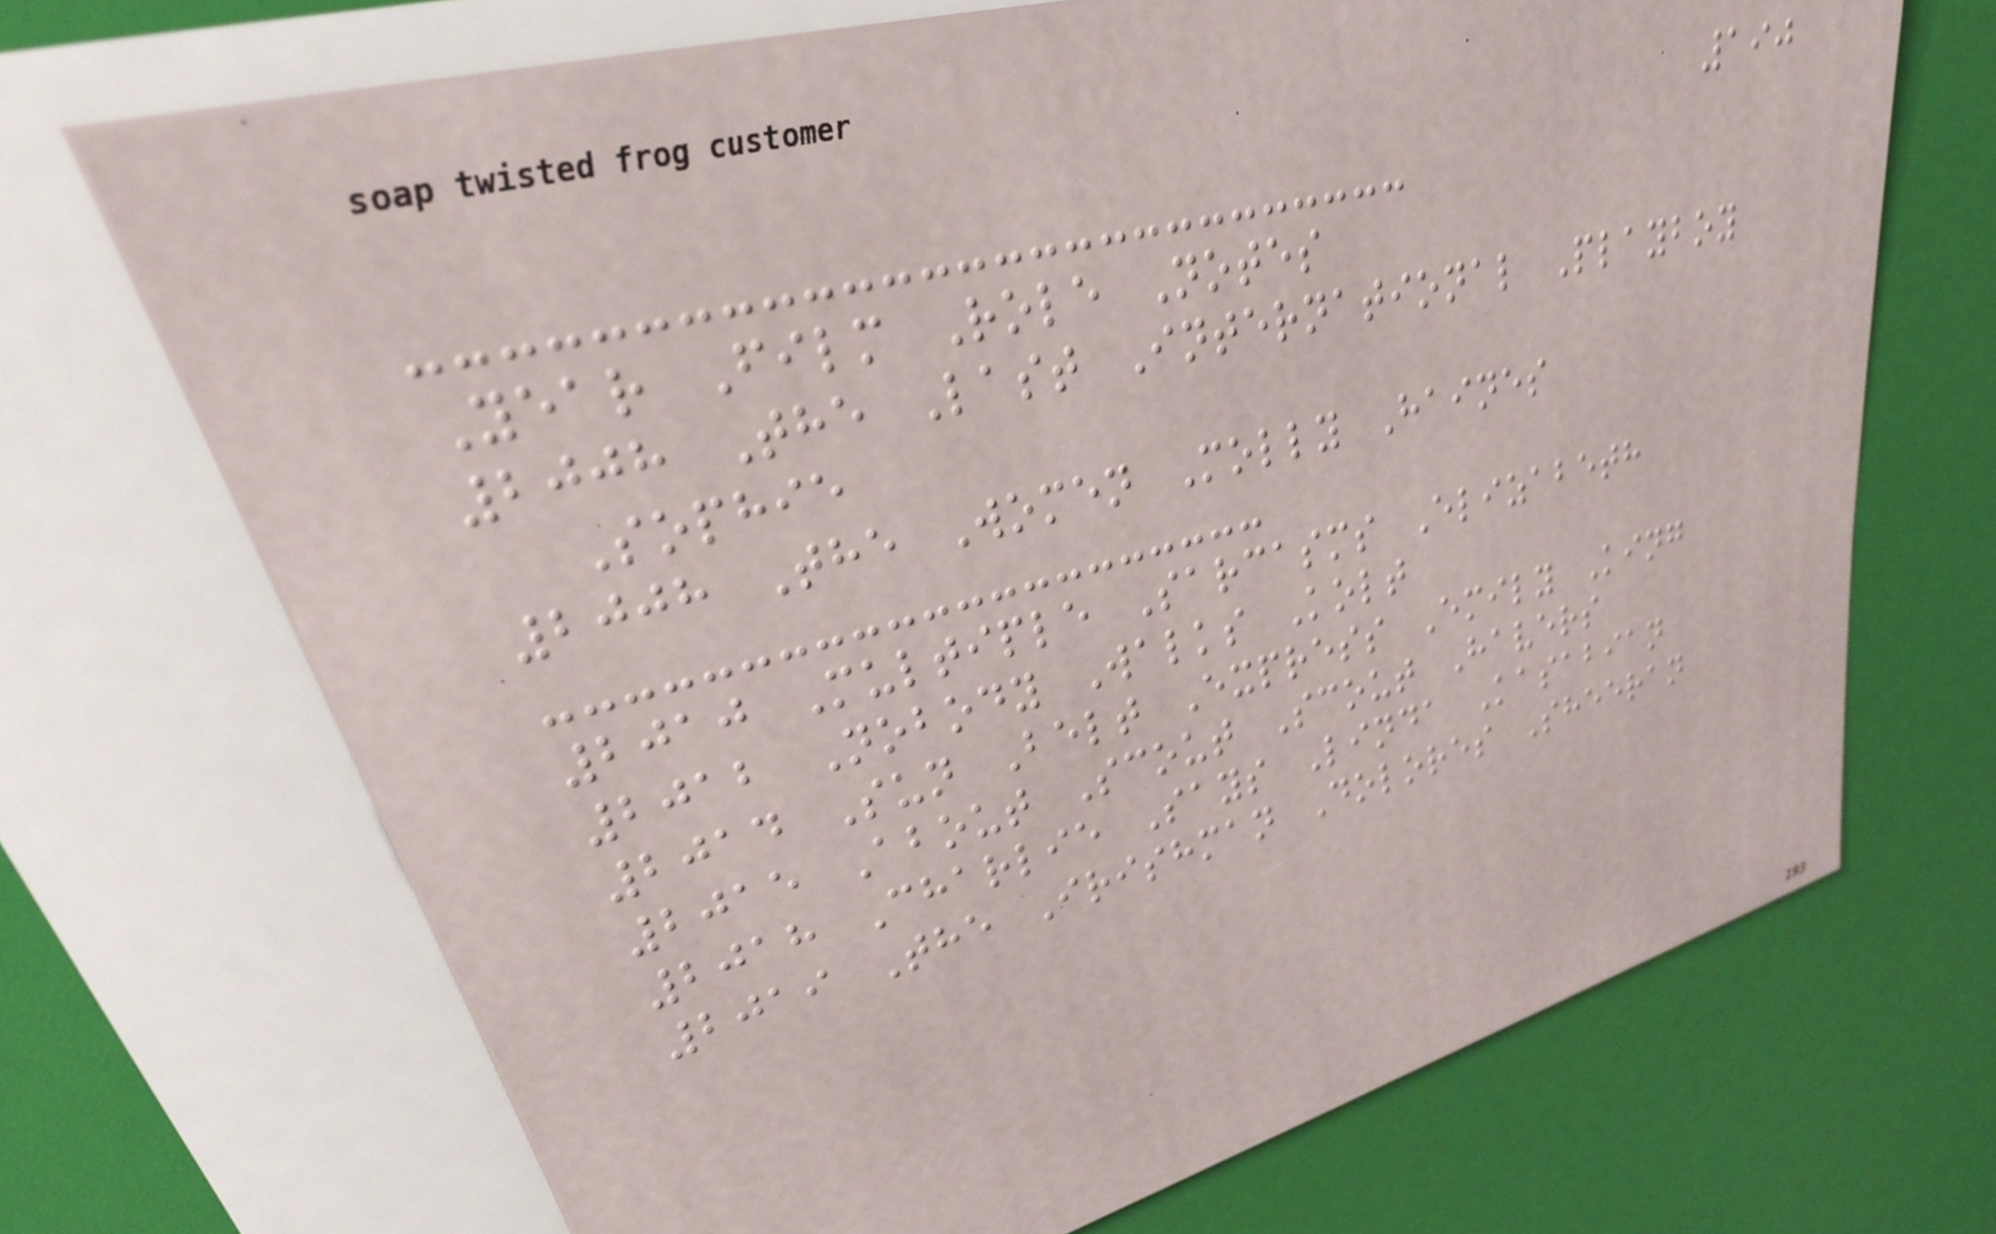190
Year Film Role Notes
2008 The Last International Playboy
Sophie
2008 The Women Molly Haines
2010 Multiple Sarcasms Elizabeth
2012 Nobody Walks Kolt
2014 Sun Belt Express Emily King
2015 About Scout Scout Havers
2018 Charlie Says Linda Kasabian
2019 The Irishman Dolores Sheeran
